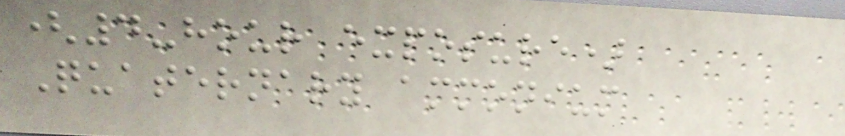(4-hour exposure)
Quaternary ammonium
